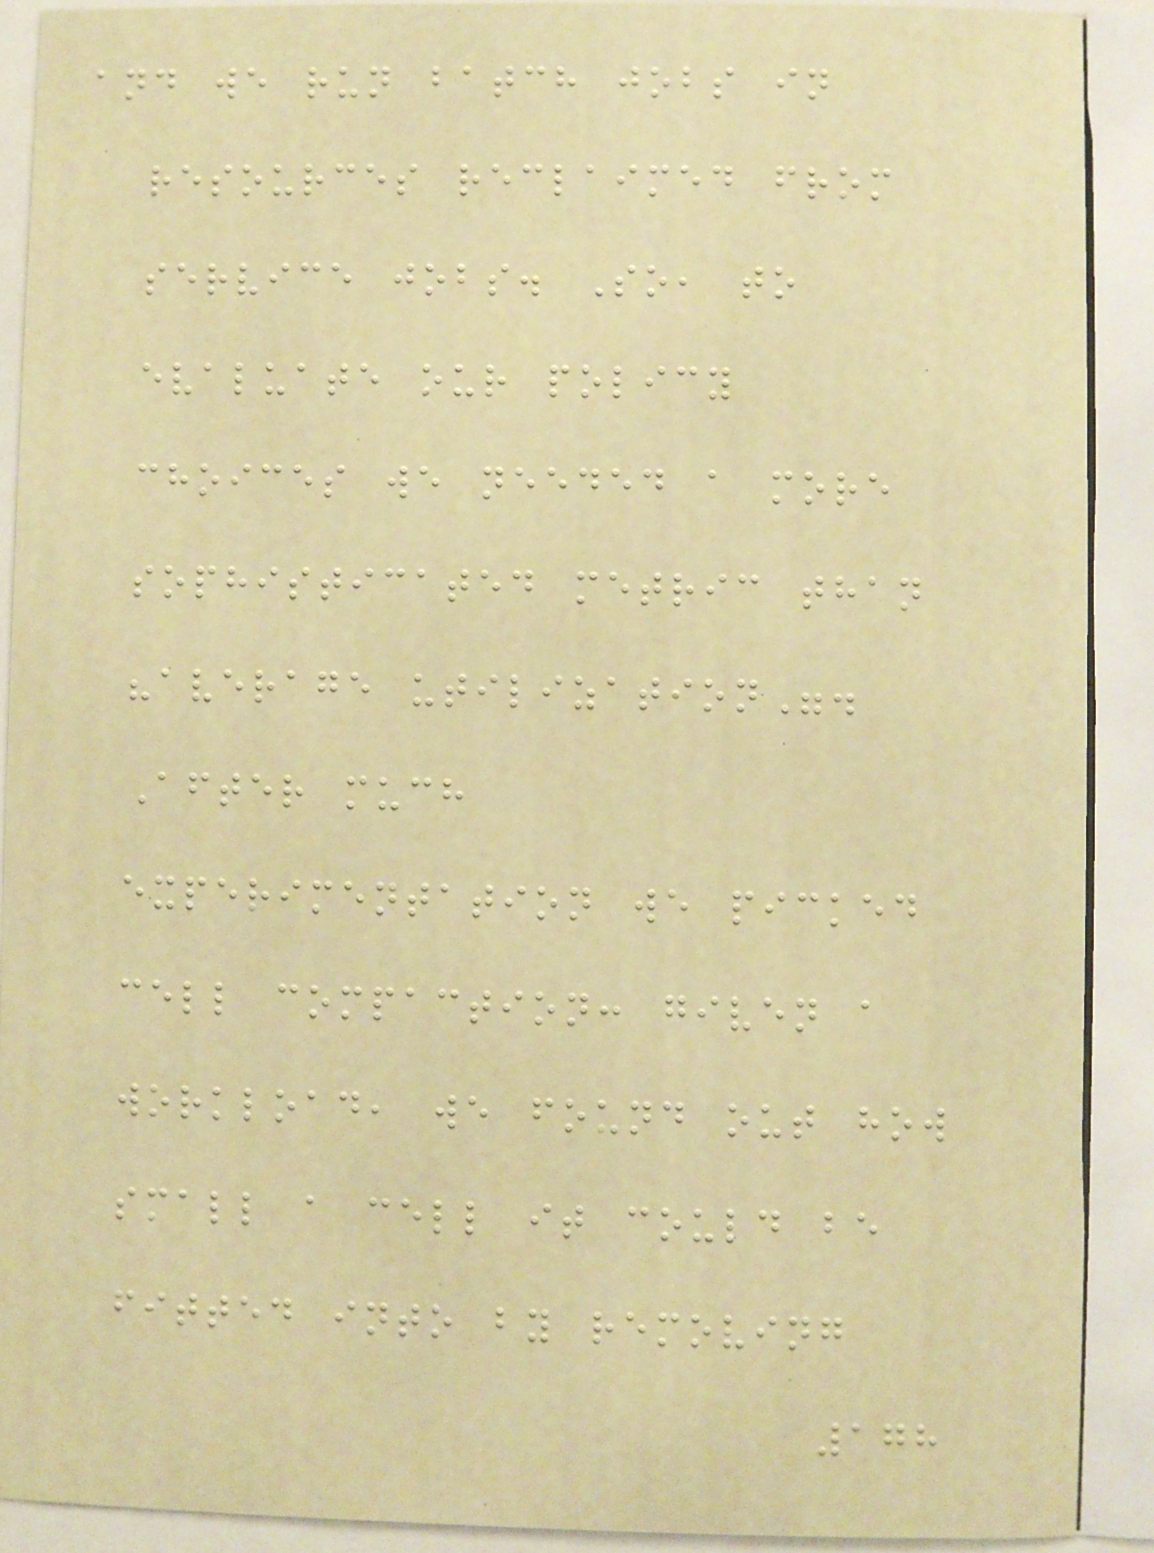and we run batch jobs in
resources reclaimed from
service jobs. So, to
evaluate our policy
choices we needed a more
sophisticated metric than
"average utilization".
After much
experimentation we picked
cell compaction: given a
workload, we found out how
small a cell it could be
fitted into by removing
178
